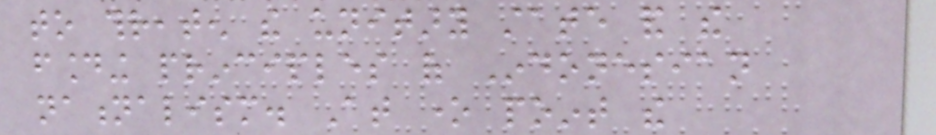to threaten the unitary state and the
founding principles of Indonesian
nationalism. At one point the
